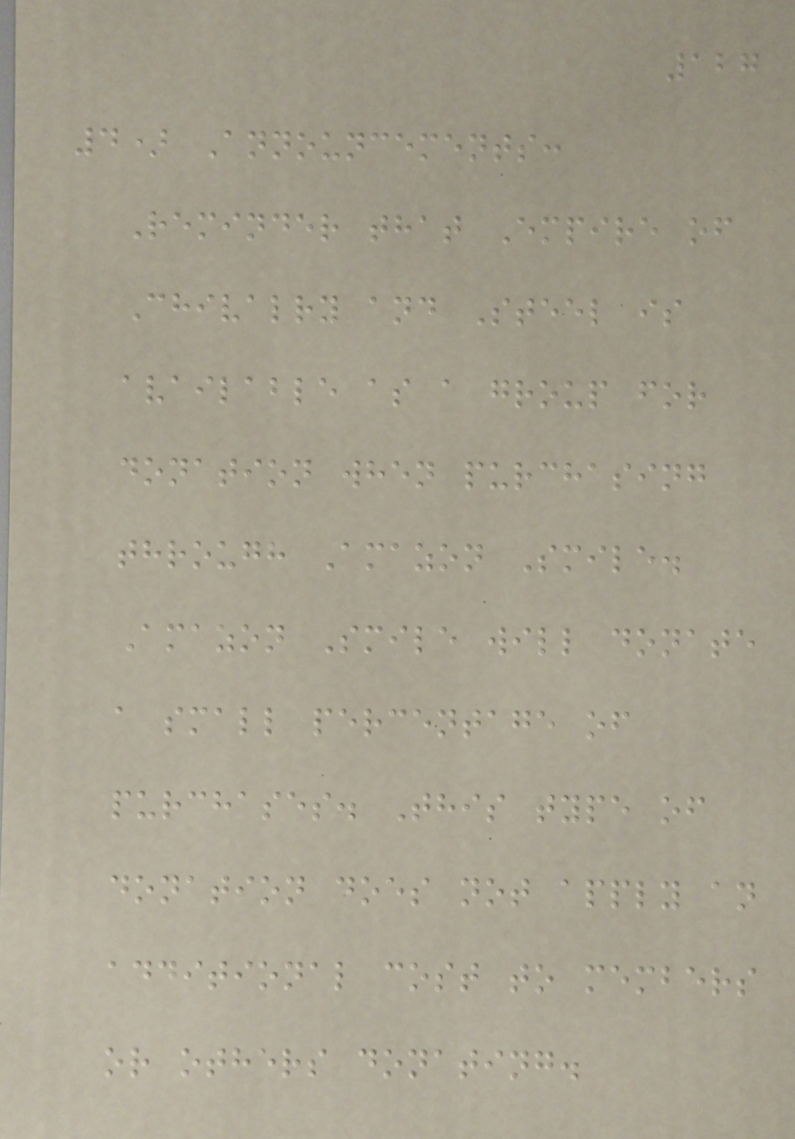127
4) Announcements:
Reminder that Empire of
Chivalry and Steel is
available as a group for
donation when purchasing
through Amazon Smile.
Amazon Smile will donate
a small percentage of
purchases. This type of
donation does not apply an
additional cost to members
or others donating.
